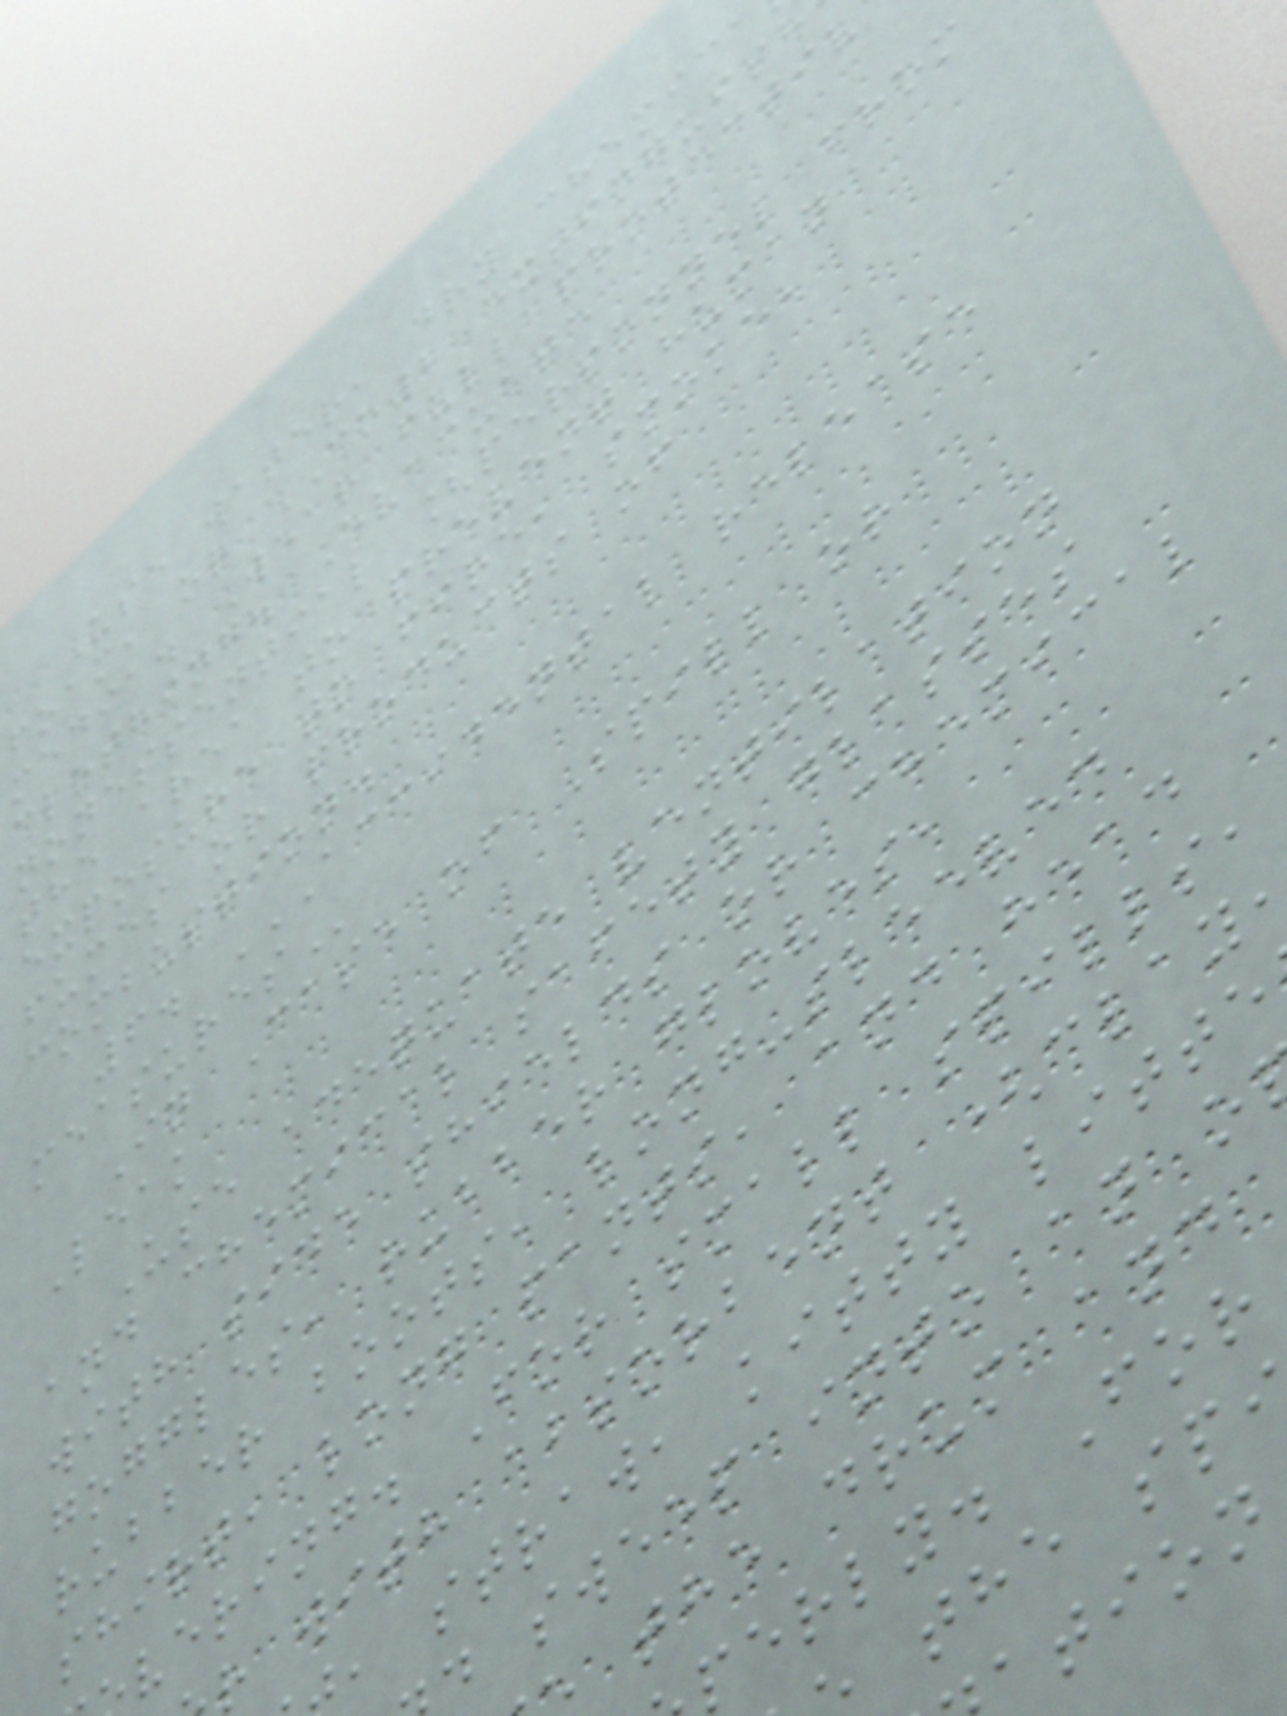Use water, dry chemica
foam, or CO2 extinguish
media. Wear full protectiv
clothing. Evacuate
nonessential [personnel from
the area to prevent human
exposure to fire, smoke,
fumes or products of
combustion.
6. ACCIDENTAL RELEASE
In Case of Spill or
Leak
Use adequate ventilation
and chemical safety glasses
with side shields or chemical
goggles, rubber gloves,
rubber boots, long-sleeved
shirt, long pants, and head
vering. For small spills,
r with absorbent (clay
, straw, kitty litte
d sweep into an o
the drum and
perly. For
